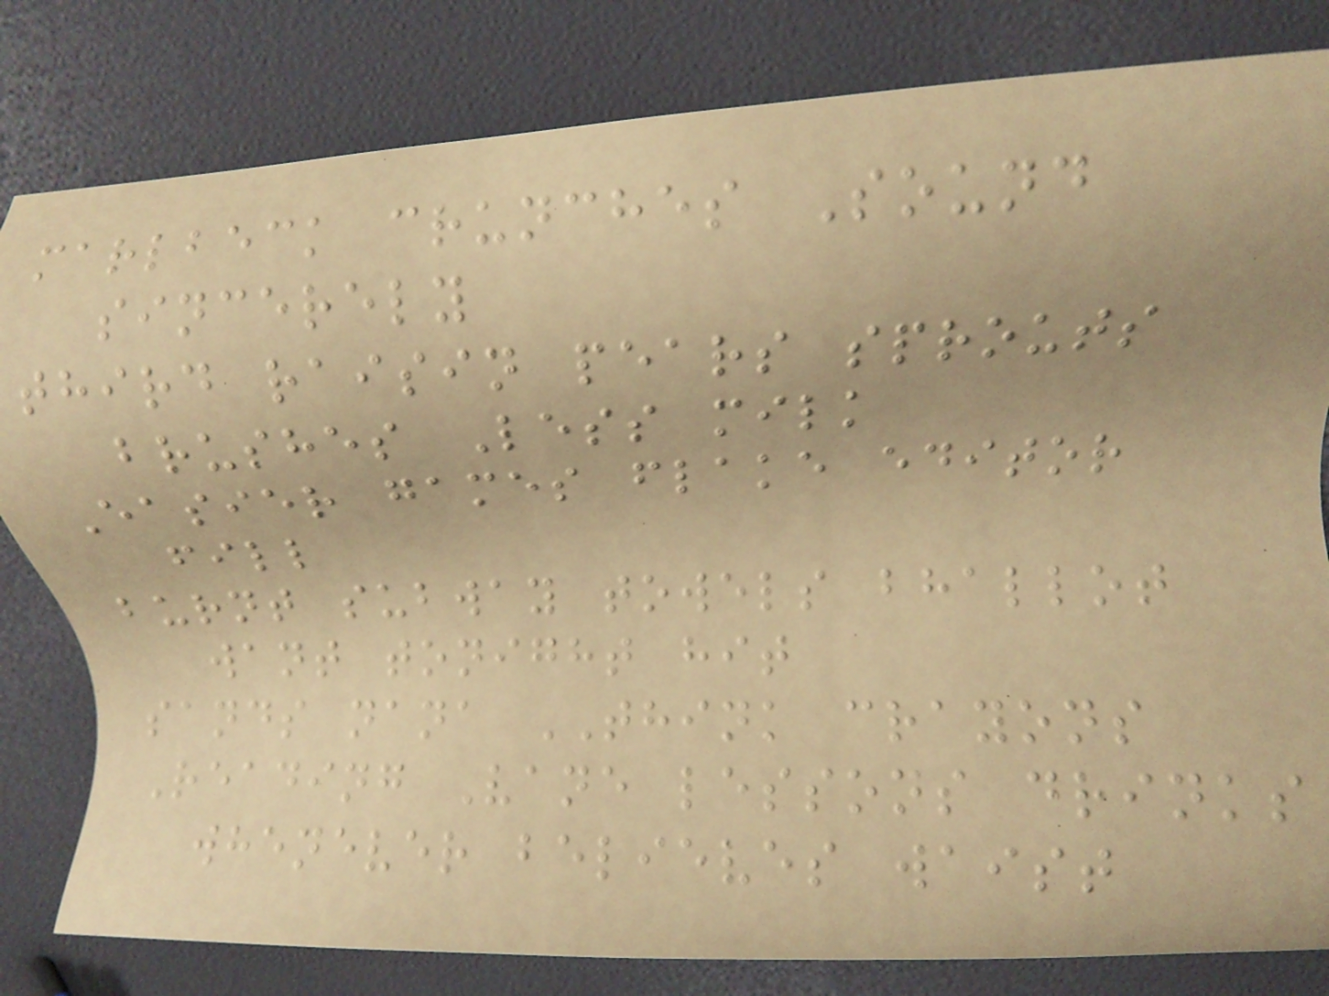marlbeck crunches Sound
sincerely
third raisin pears sprouts
brushes Less milk
Easier games flake editor
fill
burnt subway towels bhallot
want tonight hit
sands nana THINK crayons
Reading Vane lessons drinks
whenever believes waist
